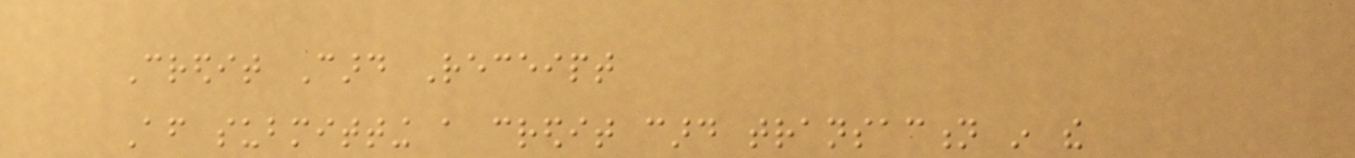Credit Card Receipt
After submitting a credit card transaction in the
